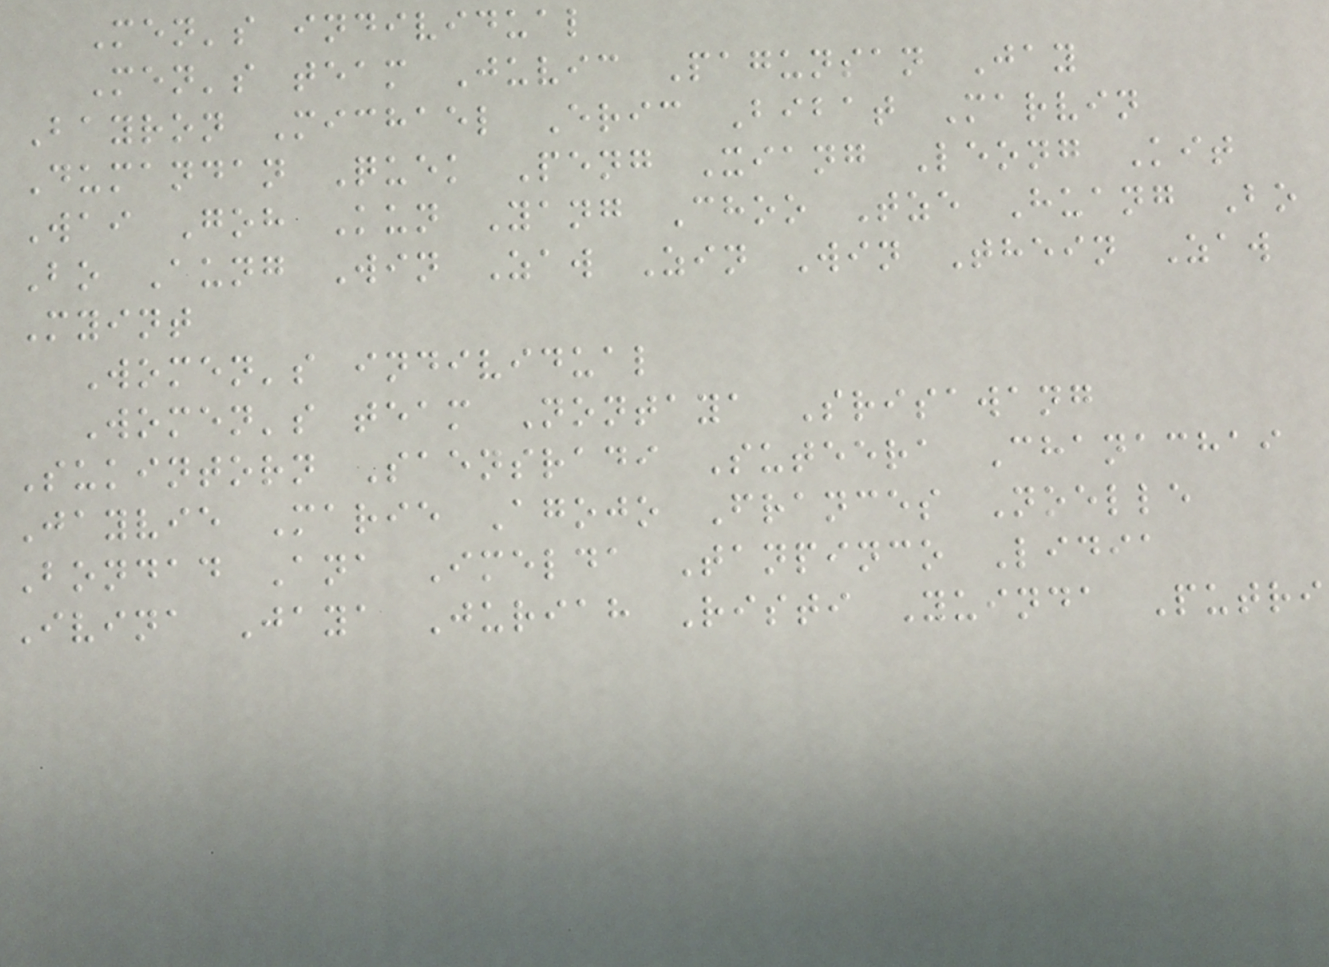Men's individual
Men's team Juvic Pagunsan Jay
Bayron Michael Eric Bibat Marvin
Dumandan Quek Peng Xiang Leong Kit
Wai Goh Kun Yang Choo Tze Huang Bo
Bo Aung Win Zaw Zin Win Thein Zaw
Myint
Women's individual
Women's team Nontaya Srisawang
Sukintorn Saensradi Suteera Chanachai
Jayvie Marie Agojo Frances Noelle
Bondad Ana Imelda Tanpinco Lidia
Ivina Jaya Juriah Risti Yuinda Putri
